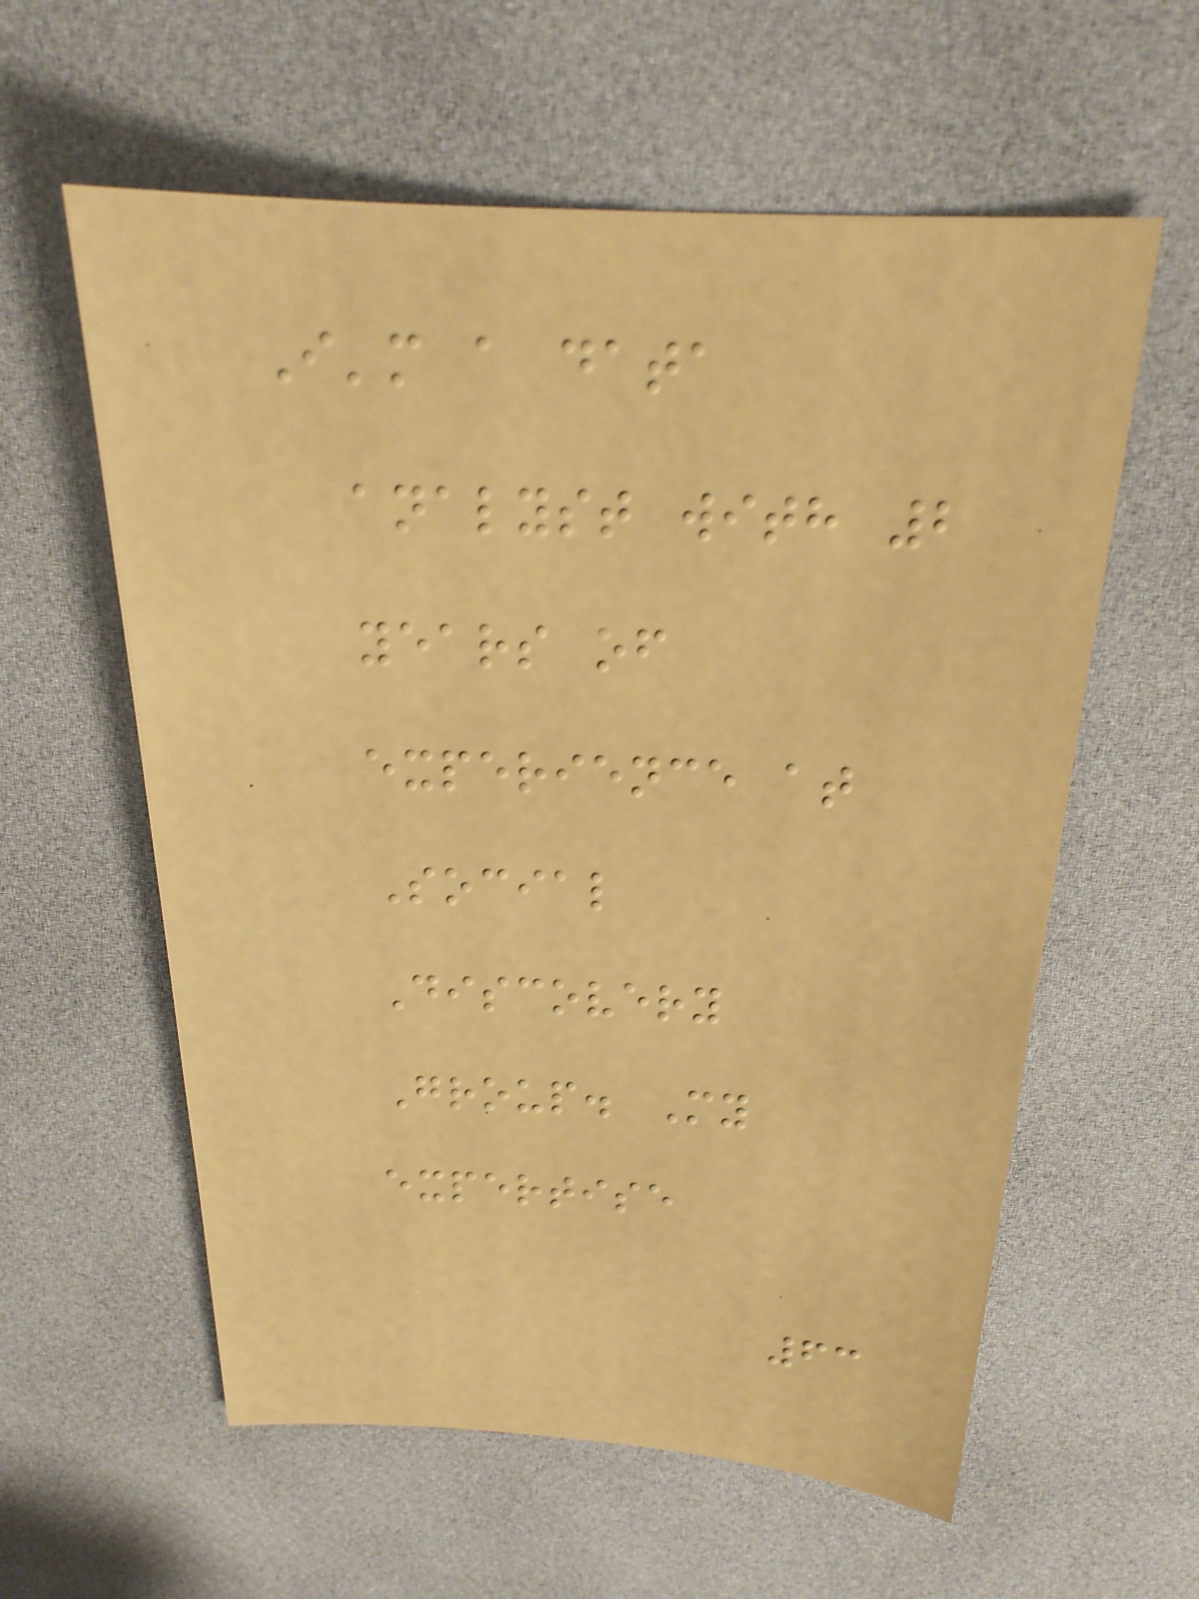I'm a data
analyst with 2
years of
experience at
Social
Discovery
Group. My
expertise
63
